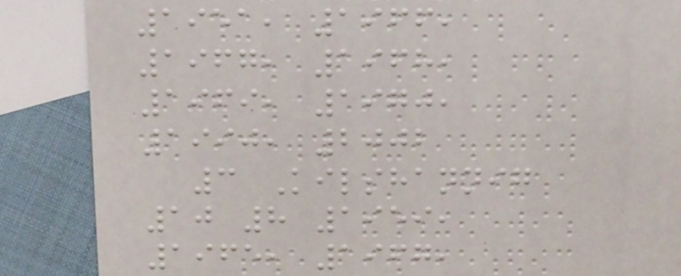1951, 1966,
1967, 1968,
1969, 1970,
1990, 2002
3 Kilshannig
10 8 1959,
1965, 1967,
